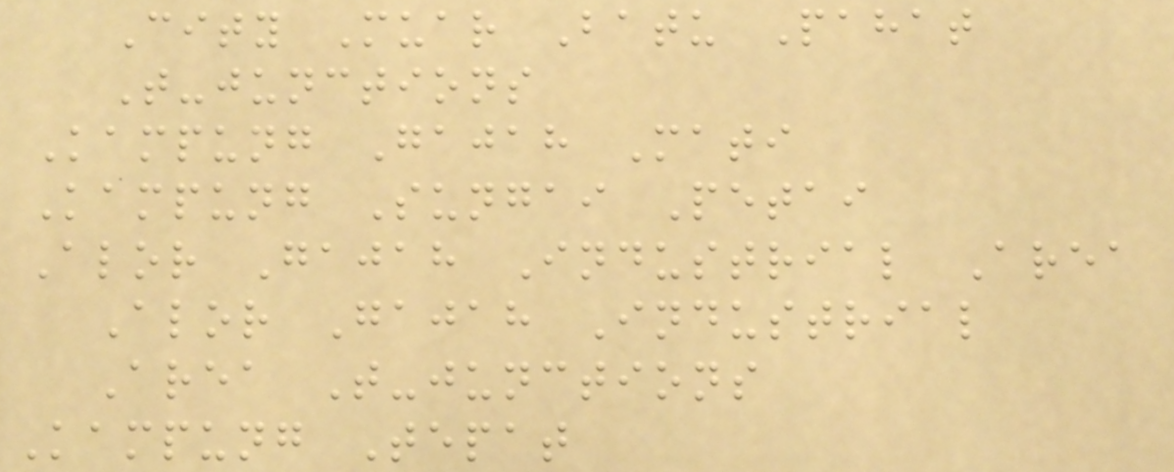City Muar Batu Pahat
T-junctions
Kampung Gajah Mati
Kampung Sungai Petai
Alor Gajah Industrial Area
Alor Gajah Industrial
Area T-junctions
Kampung Tepat
